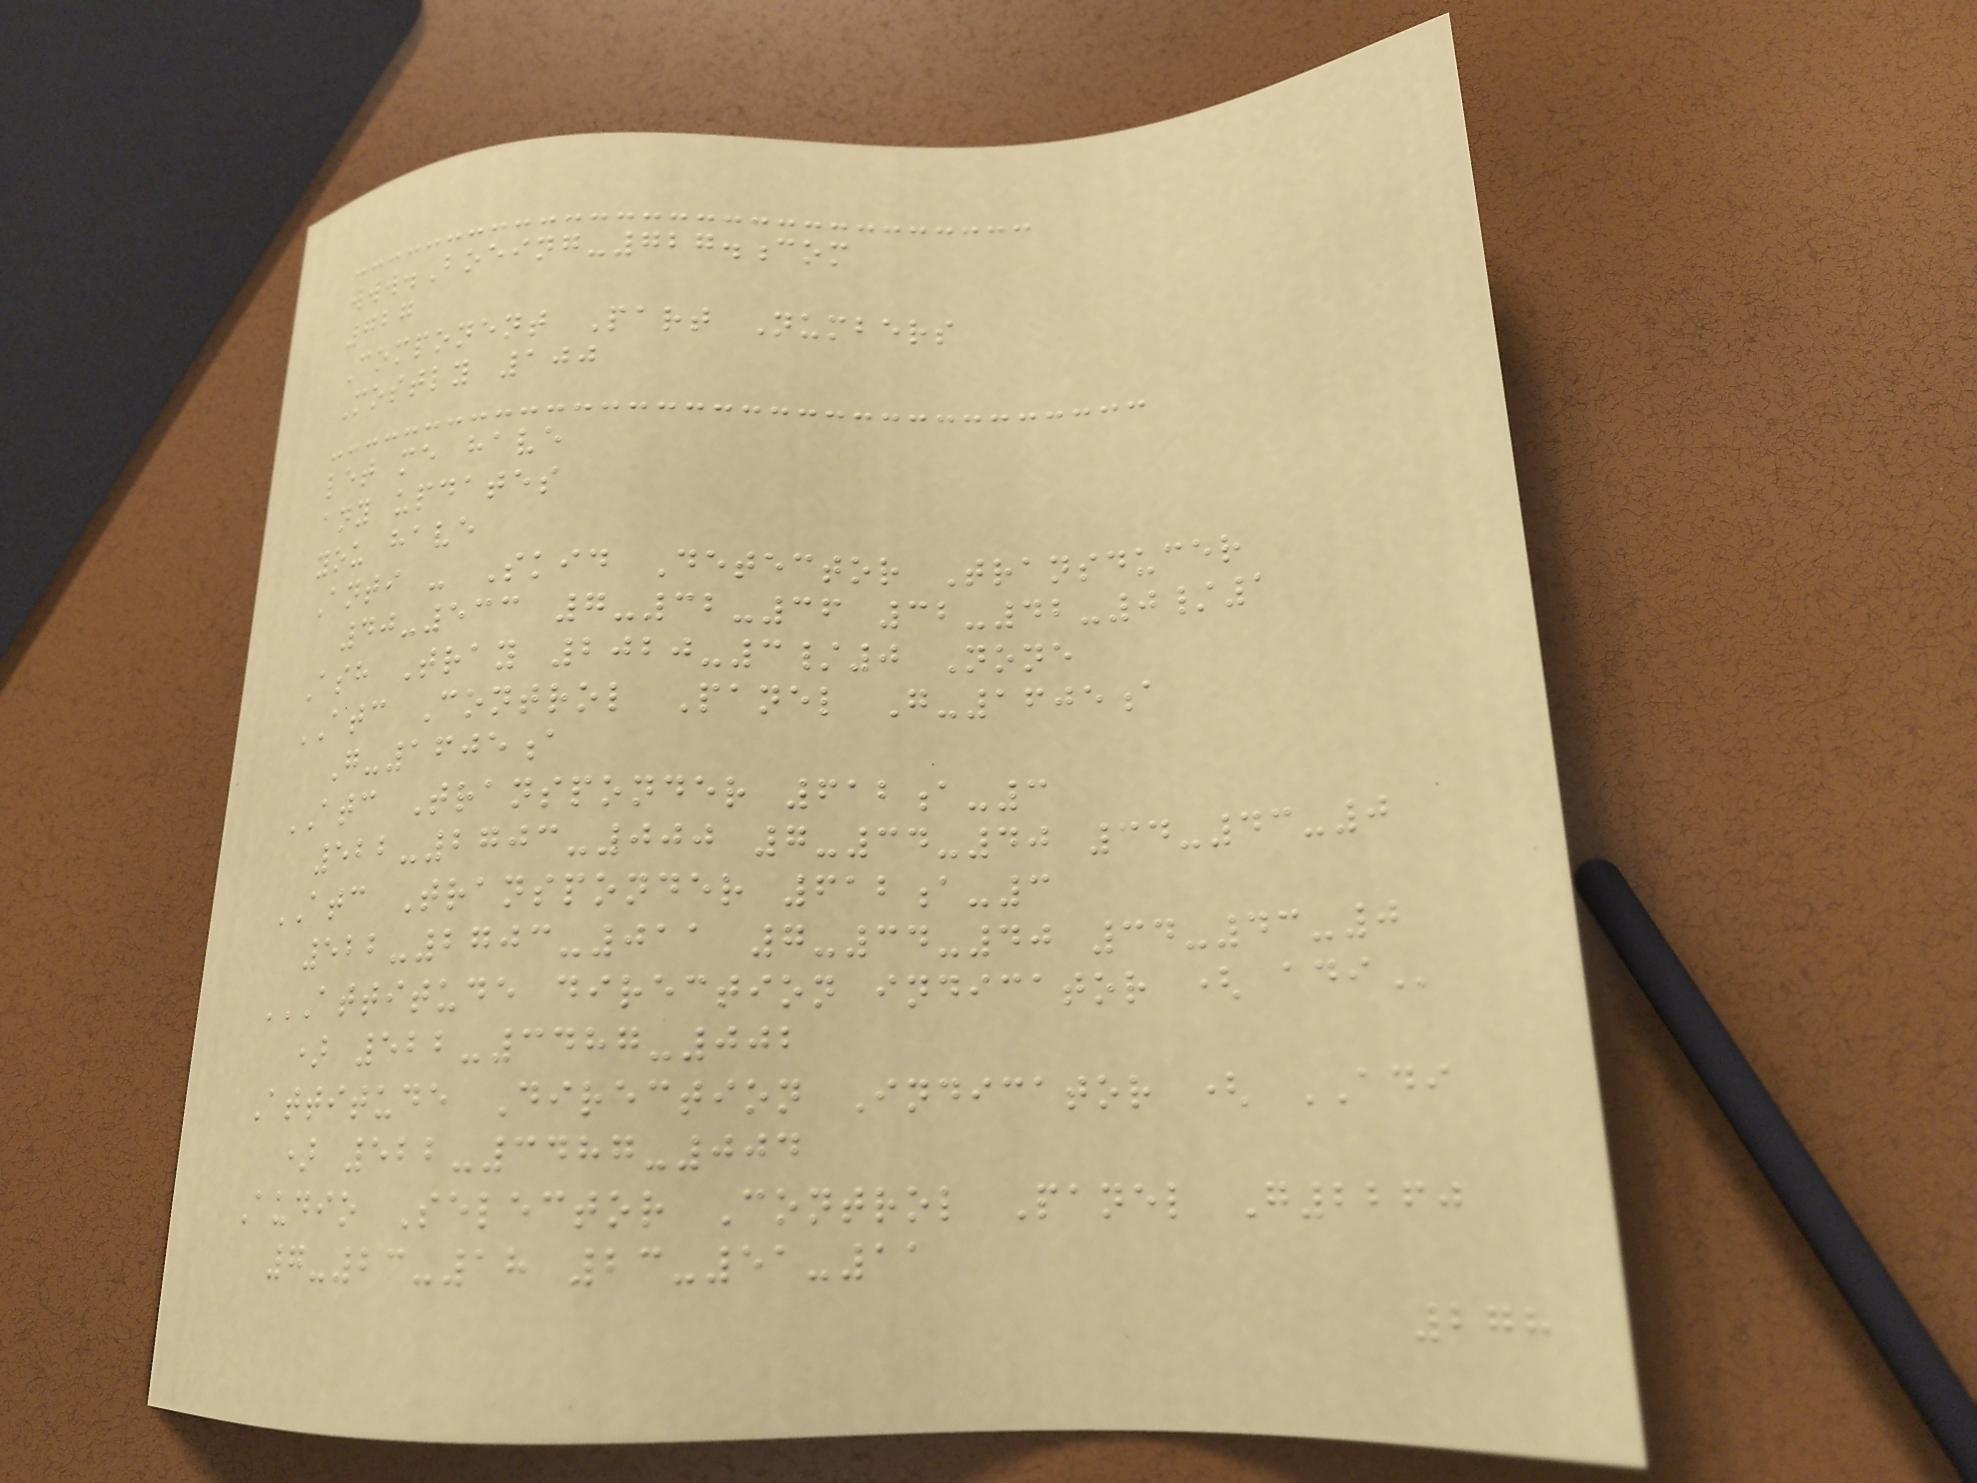www.Boeing-727.com
727
Component Part Numbers
Mostly 100
let me have
any updates
you have
Anti - Skid Detector Transducer
40-533 7-32-36 32-42-0/1
Ash Tray 2020-3/0 None
ATC Control Panel G-1605a
G-1605a
ATC Transponder 612a-3
522-2703-000 7-34-40 34-43-0
ATC Transponder 612a-3
522-2703-011 7-34-40 34-43-0
ATTITUDE DIRECTION INDICATOR ( ADI
) 522-3487-002
Attitude Direction Indicator ( ADI
) 522-3487-004
Audio Selector Control Panel G2260
7-23-18 23-51-11
278
